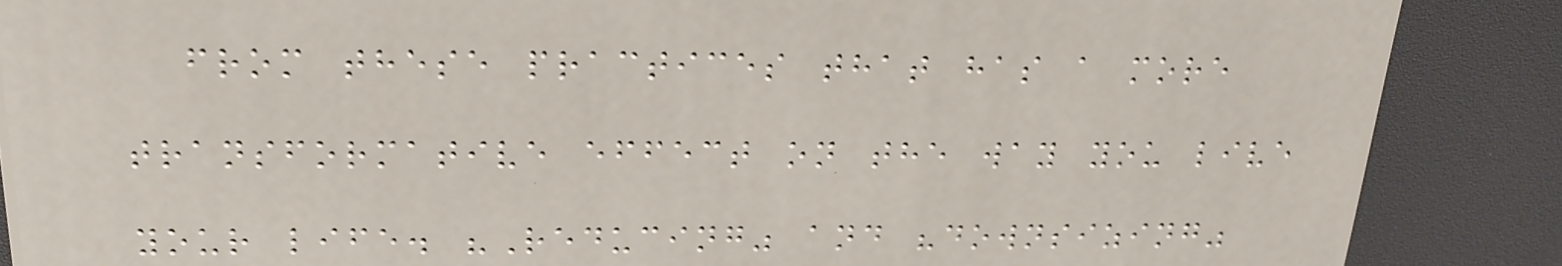from these practices that has a more
transformative effect on the way you live
your life. "Reducing" and "downsizing"
